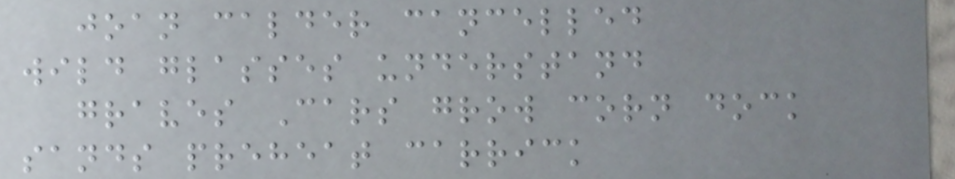joan calder cancelled
wild glasses understand
graves Cars grow corn dock
sands preheat carrick
